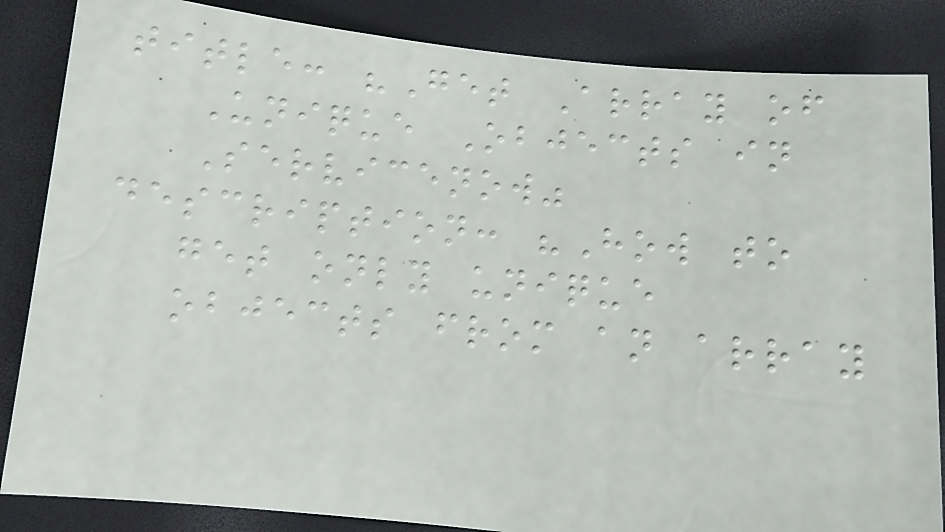title: "Get Array of
Unique Objects in
Servicenow"
description: "How to
get only unique
objects from an array
